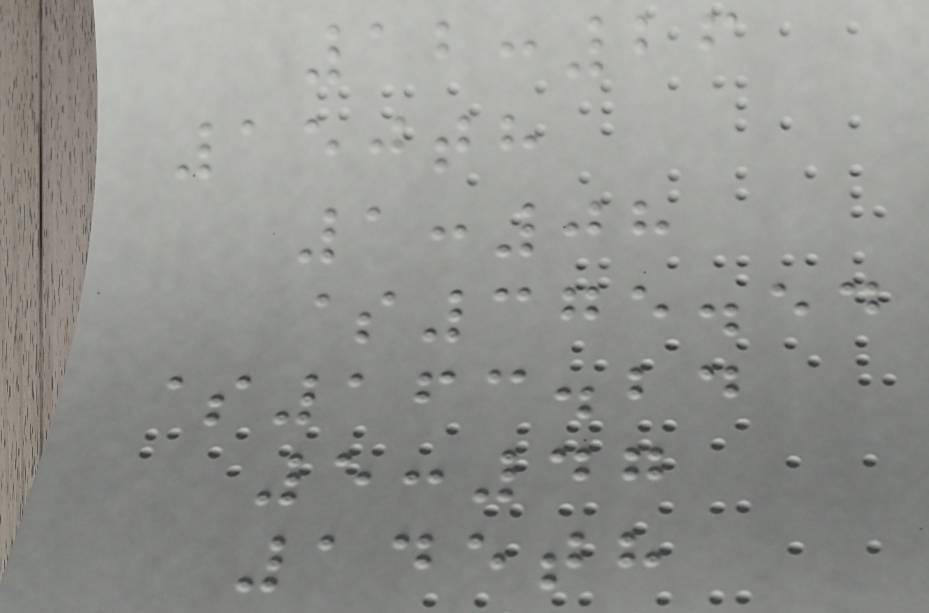12:26
150th
1:08
$375.54
$163.24
5:47
145th
